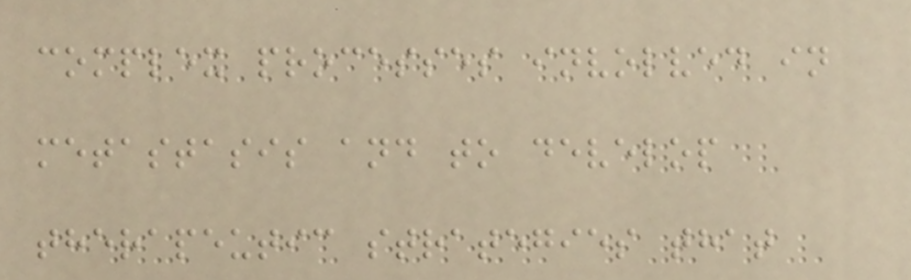complex processes involved in
metastasis and to develop
therapeutic strategies that
